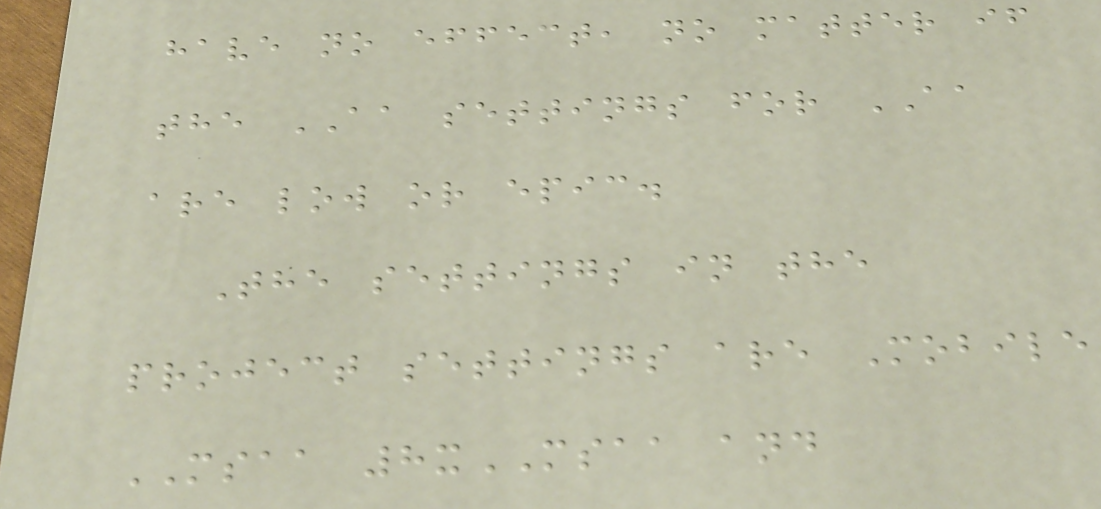have no effect, no matter if
the AA settings for AA
are low or epic.
The settings in the
project settings are Mobile
MSAA 8xMSAA and
